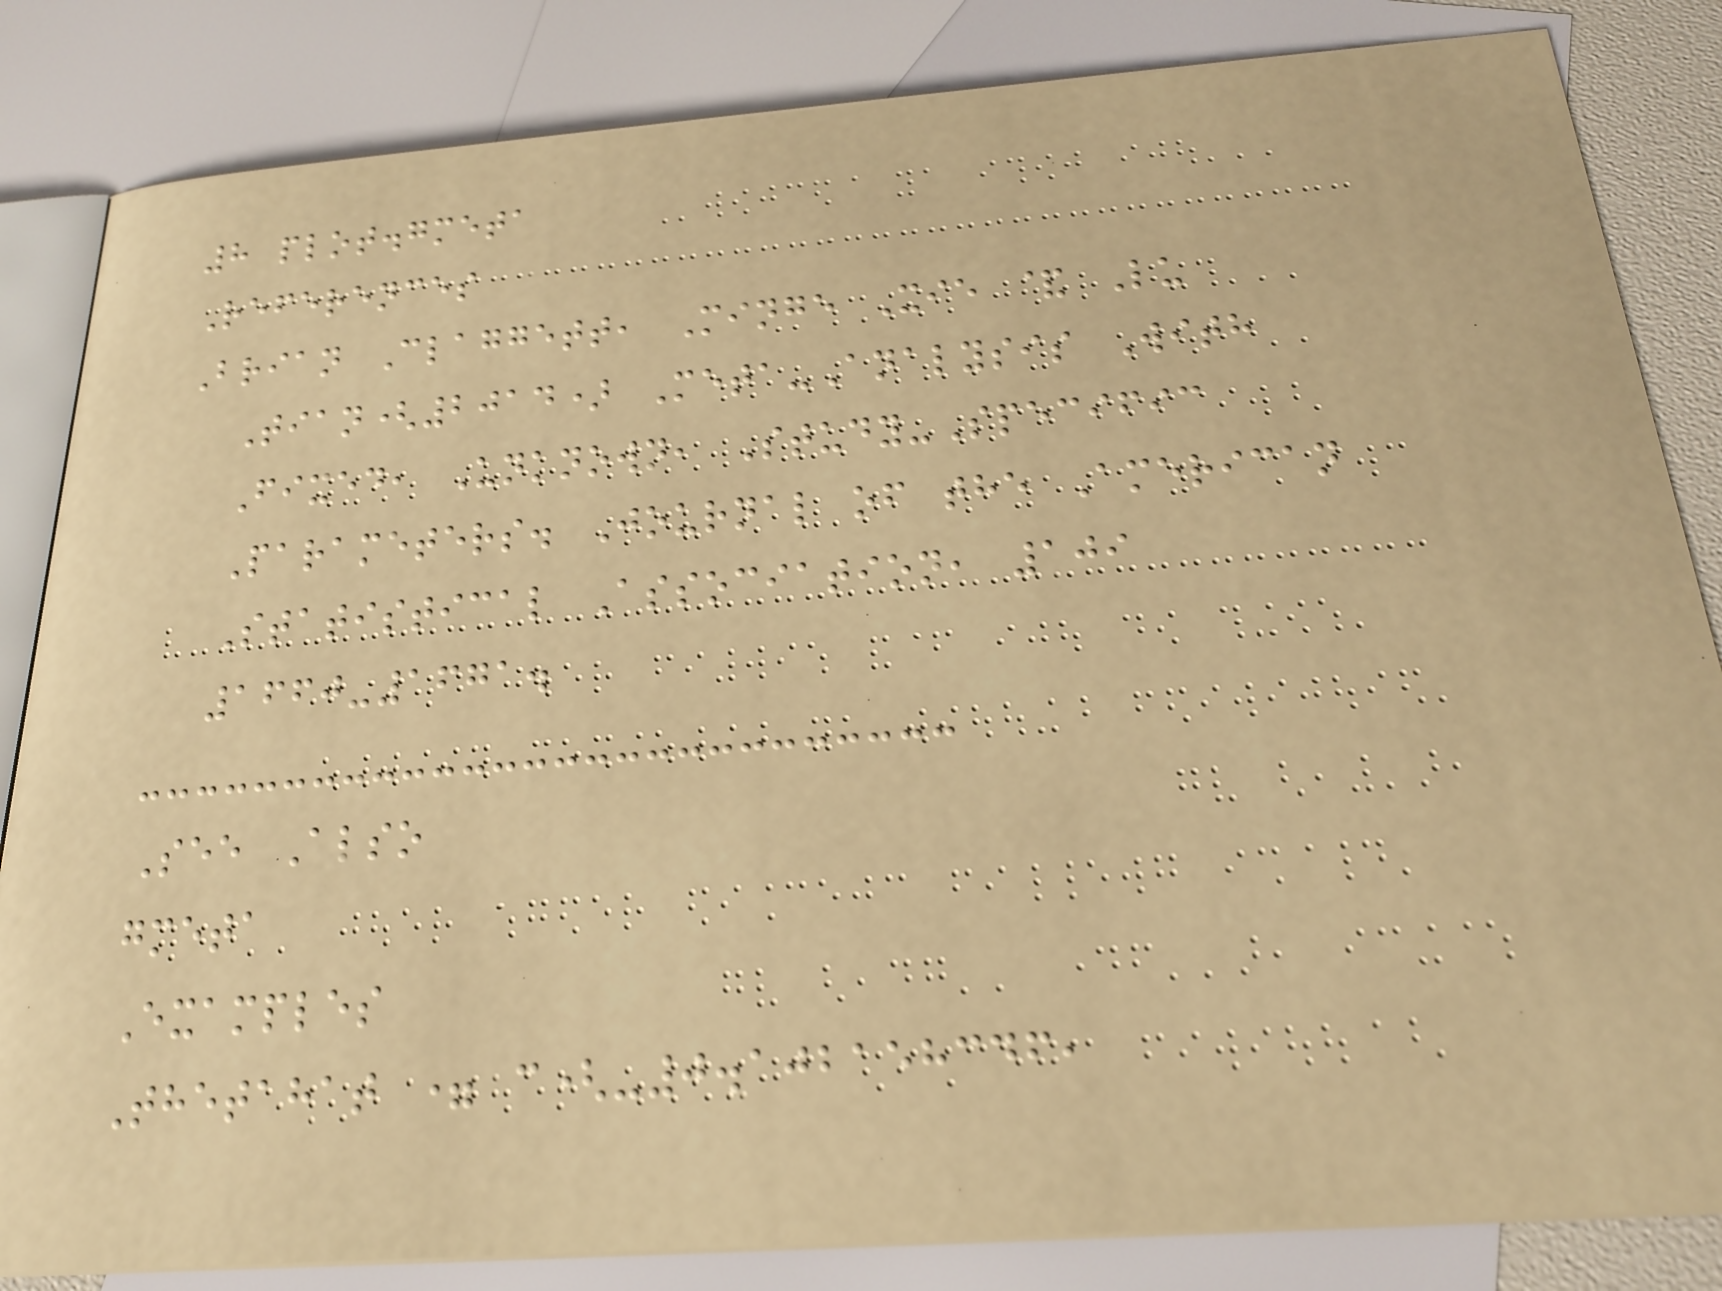8 plot.gmeta
References
Brian Claggett, Minge Xie & Lu
Tian(2014) Meta-Analysis With
Fixed, Unknown, Study-Specific
Parameters. Journal of the American
Statistical Association, 109
1660-1671.
See Also
gmeta
Examples
Thetahat = c(-0.102158346,
